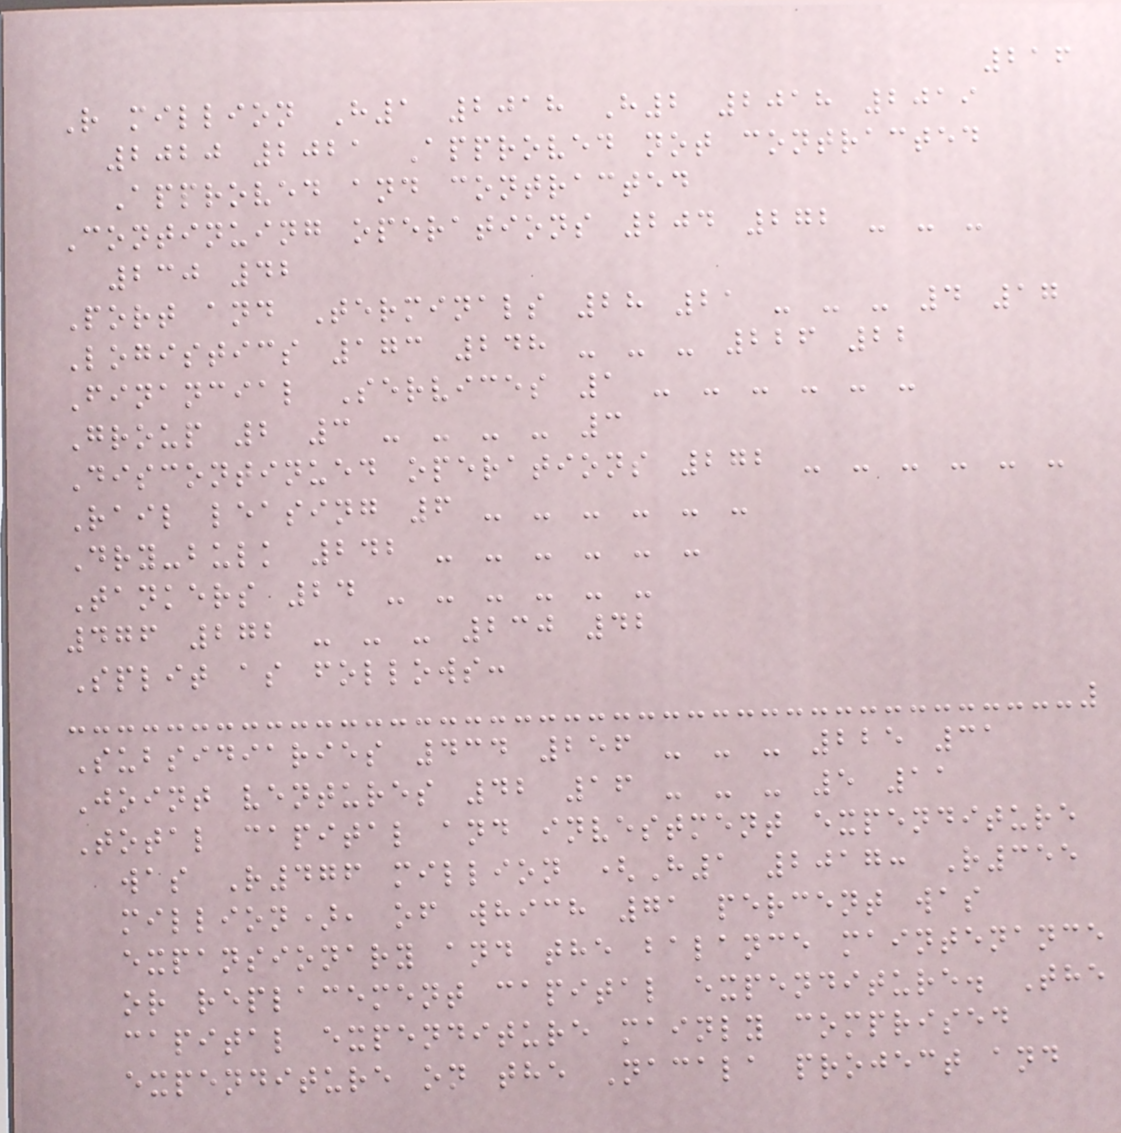216
R million H1 2018 H2 2018 2019
2020 2021 Approved not contracted
Approved and contracted
Continuing operations 204 272 - - -
230 42
Port and Terminals 28 21 - - - 4 17
Logistics 173 248 - - - 226 22
Financial Services 1 - - - - - -
Group 2 3 - - - - 3
Discontinued operations 272 - - - - - -
Rail leasing 6 - - - - - -
Dry-bulk 242 - - - - - -
Tankers 24 - - - - - -
476 272 - - - 230 42
Split as follows:
Subsidiaries 434 256 - - - 225 31
Joint ventures 42 16 - - - 5 11
Total capital and investment expenditure
was R476 million (H1 2017: R355
million), of which 71 percent was
expansionary and the balance maintenance
or replacement capital expenditure. The
capital expenditure mainly comprised
expenditure on the Nacala project and
